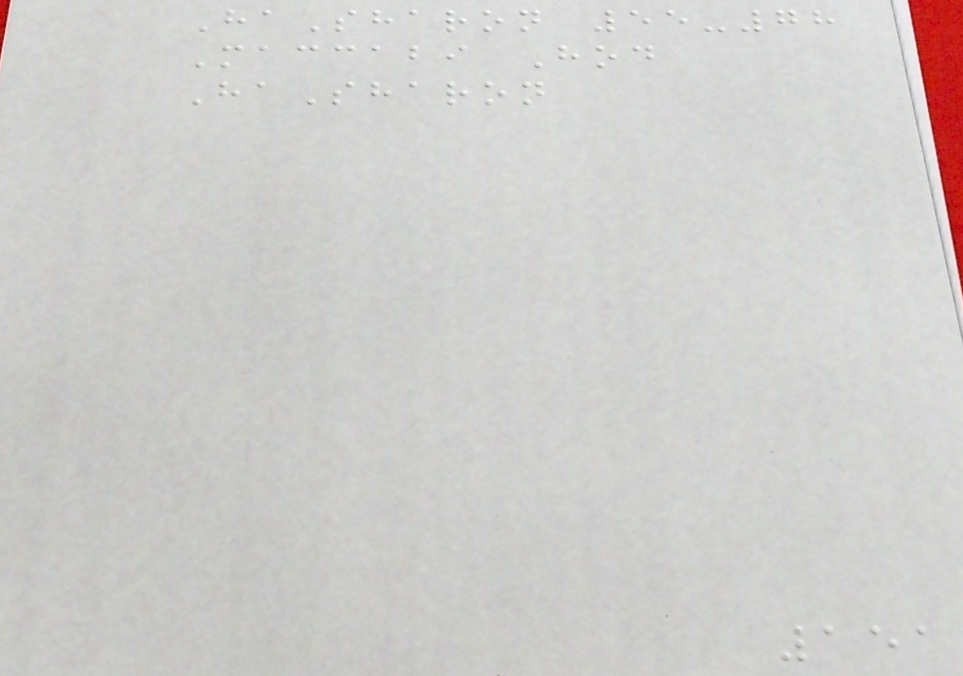HaSharon 55-78
Maccabi Hod
HaSharon
151
